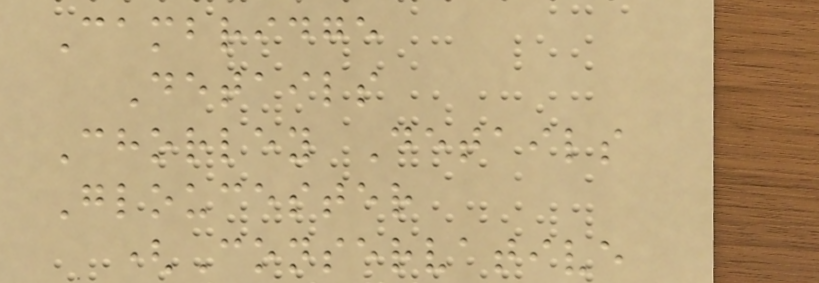Cambridge
Details
Chorley Details
Gloucester
(Conservative
